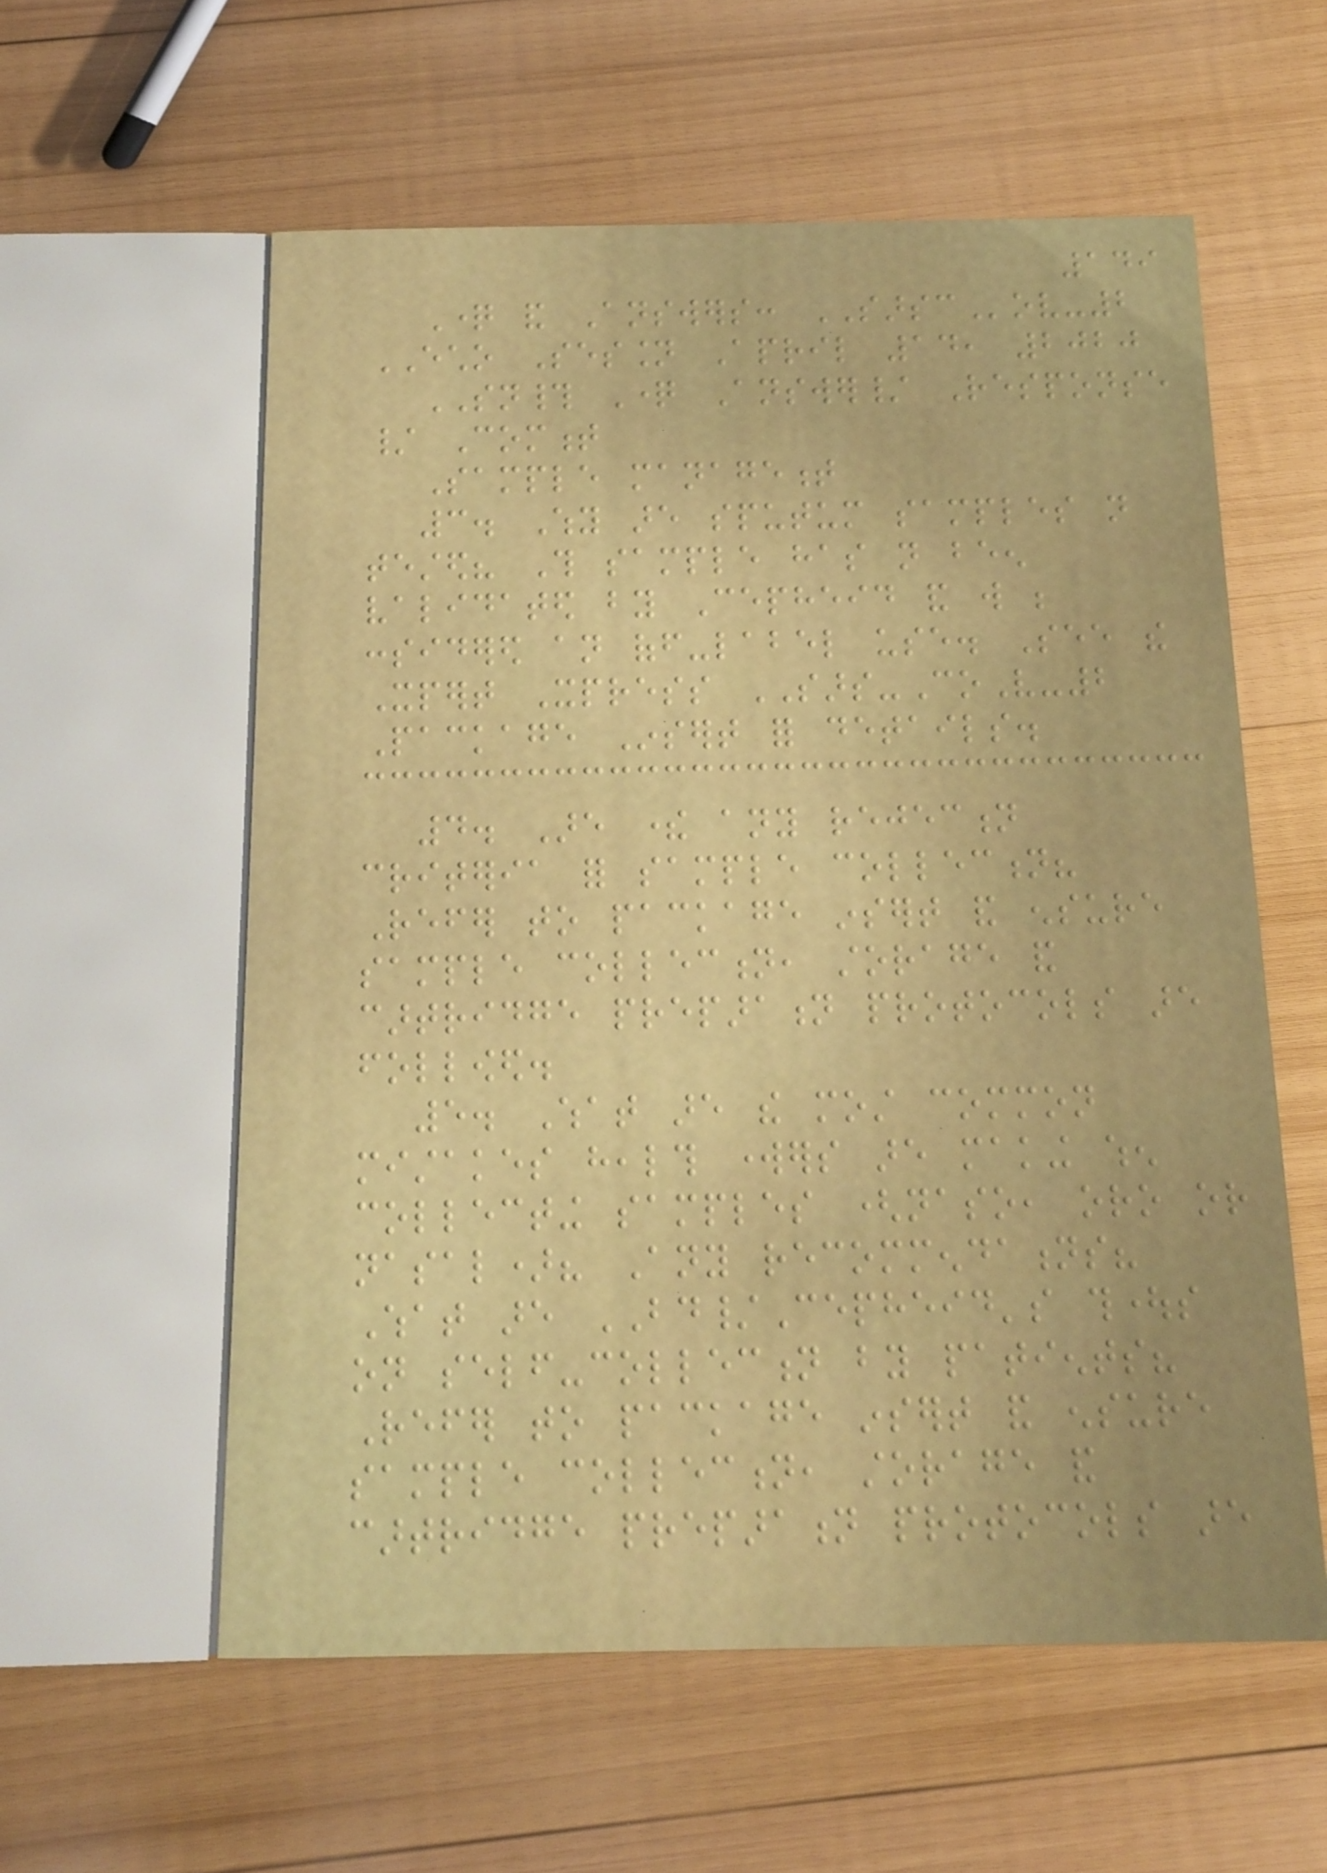149
Question and Answers: SARSCov-2
ECHO Session April 14, 2020
SN# Question Answer/ Response
/ Comment
Sample management
3. Why are sputum samples not
tested? This sample has not been
validated by Cepheid and will be
considered an off-label use. See the
Xpert Xpress SARS-CoV-2
Package Insert for details.
4. Are there any rejection
criteria for sample collection?
Refer to package insert and ensure
sample collection, storage and
cartridge preparation protocols are
followed.
5. What are the most common
mistakes health workers are making when
collecting samples (naso, oro or
nasal)? Any recommendations?
What are BD/Cepheid's thoughts
on self-collection by patients?
Refer to package insert and ensure
sample collection, storage and
cartridge preparation protocols are
